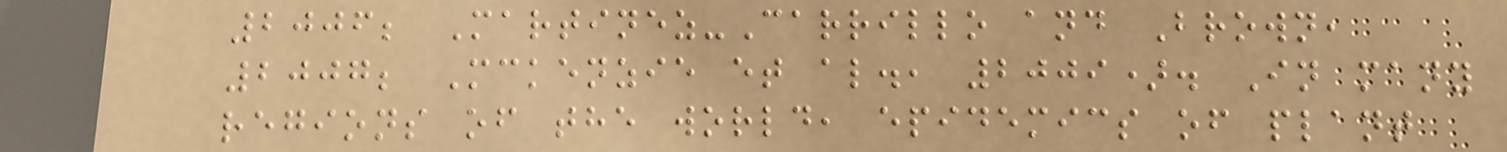2006; Martinez-Carrillo and Brown,
2007; Mckenzie et al., 2009). In many
regions of the world, epidemics of plant
